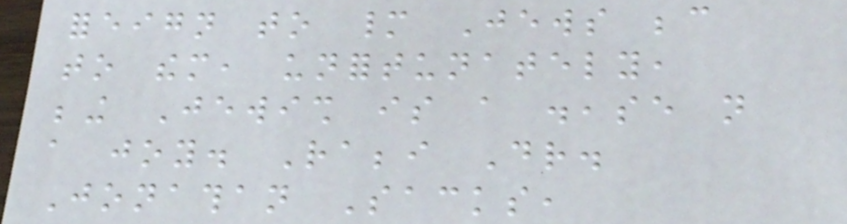foreign to many Jews because
to them, unfortunately,
being Jewish is a disease not
a joy. Rabbi Dr.
Jonathan Sacks,
